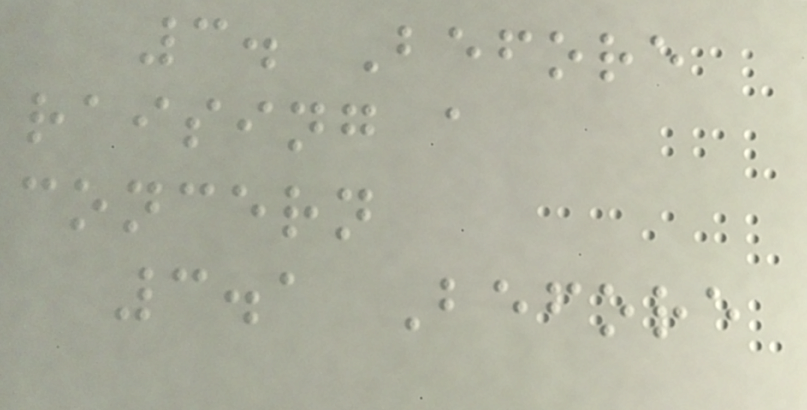3. Before
raising a
concern
3.1 Before
